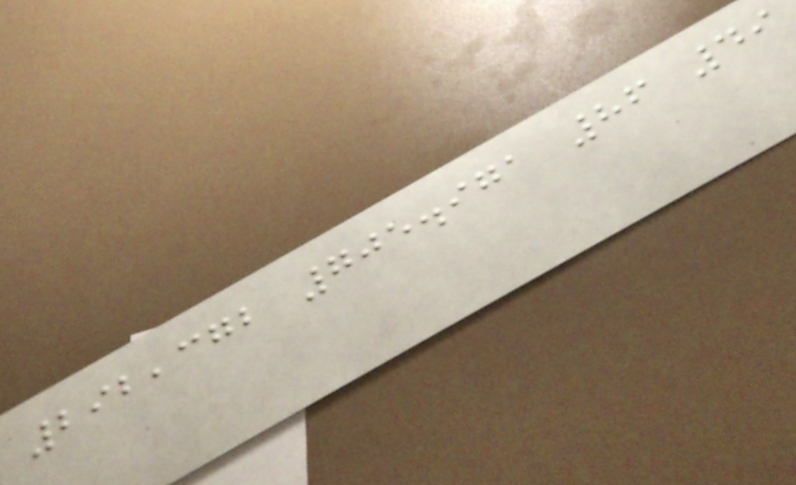292,372 705.971 86 49
